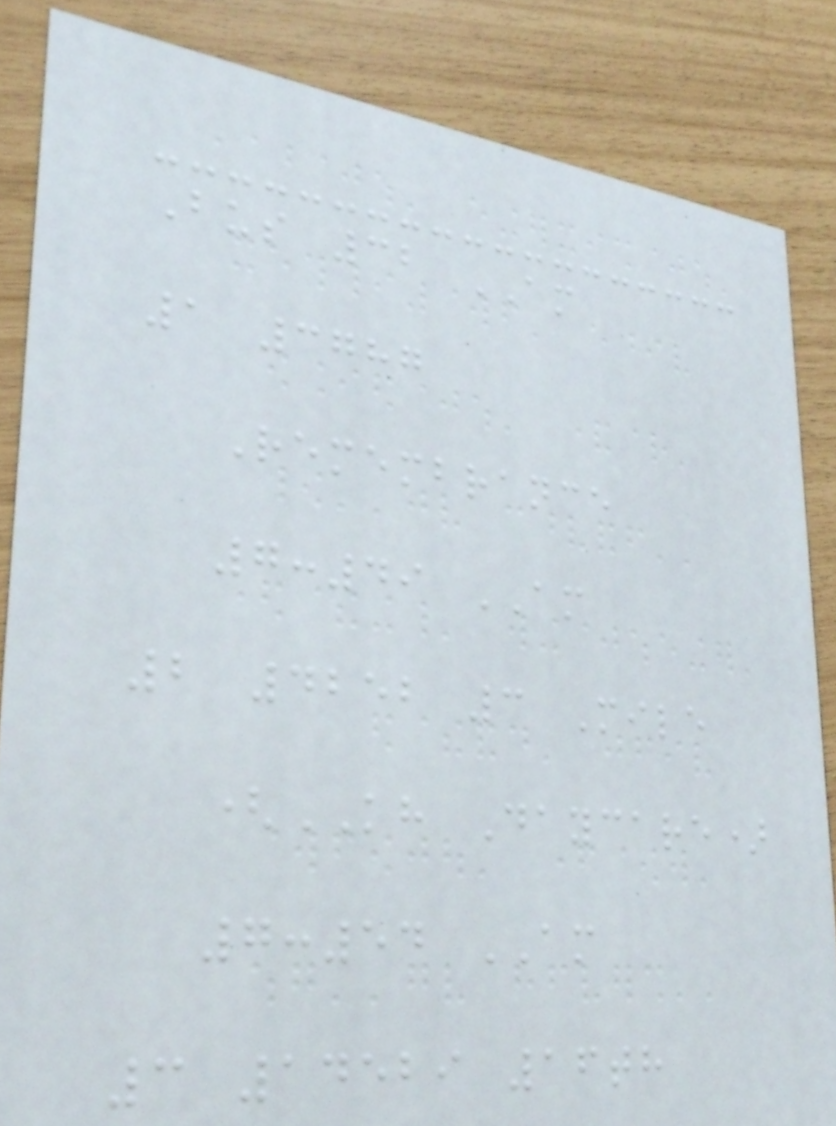Bus 32 AM
1 3787
Remembrance
7:49 AM
2 4252 3 Mile
(KH Daycare)
7:54 AM
3 14529 16th
